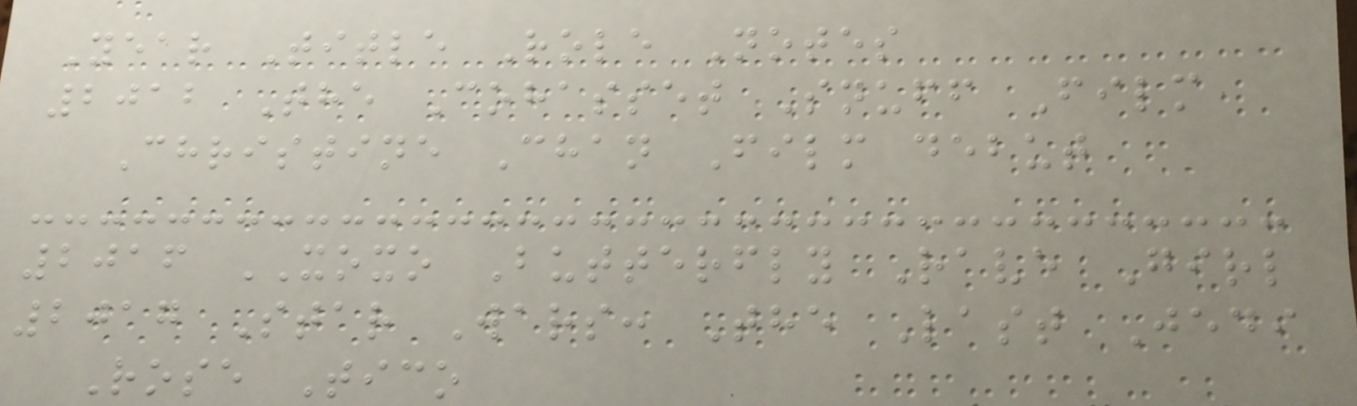Year Title Role Notes
2012 The Cohasset Snuff Film
Christine Chan Film debut
2016 XOXO Butterfly Rave Girl
2017 Star Wars: The Last Jedi
Rose Tico
